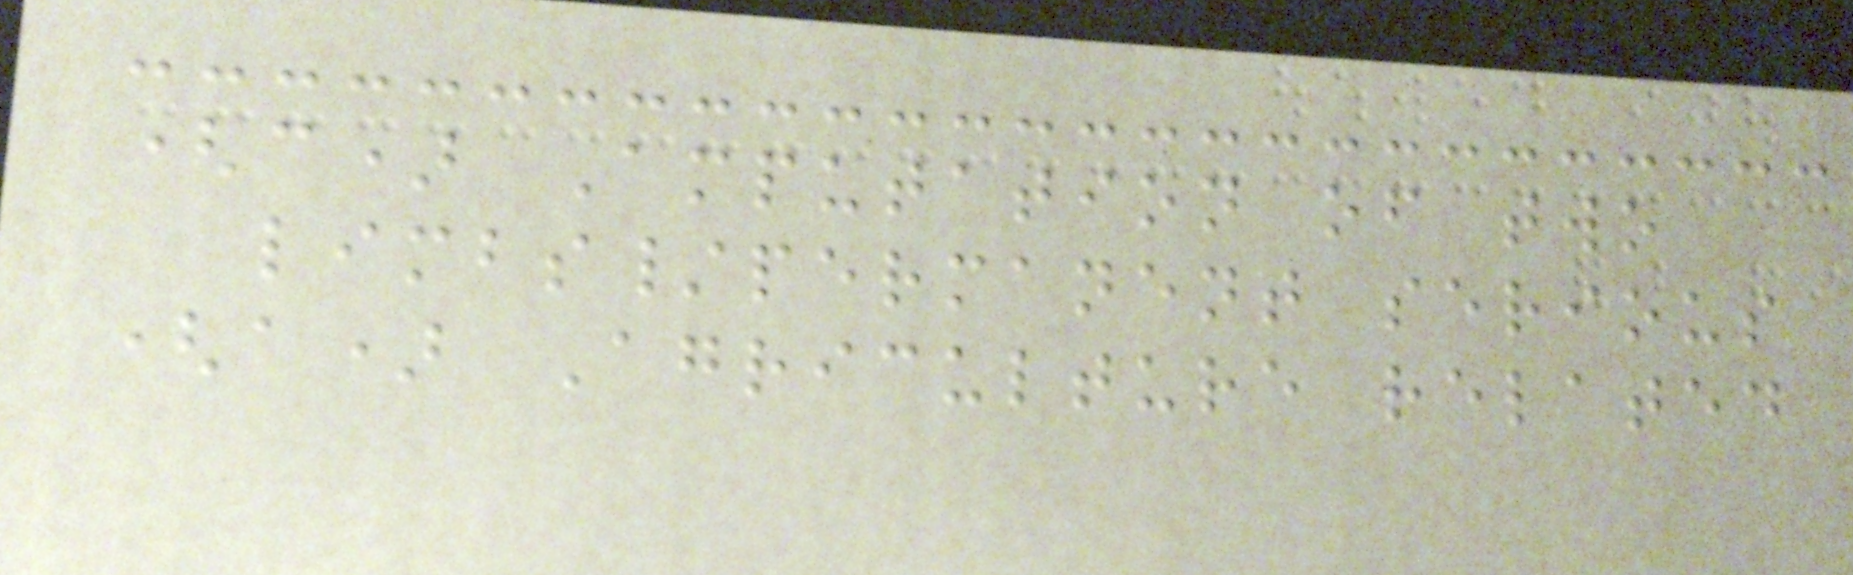(c) Amputation of two
limbs/permanent serious
(a) Agriculture related
